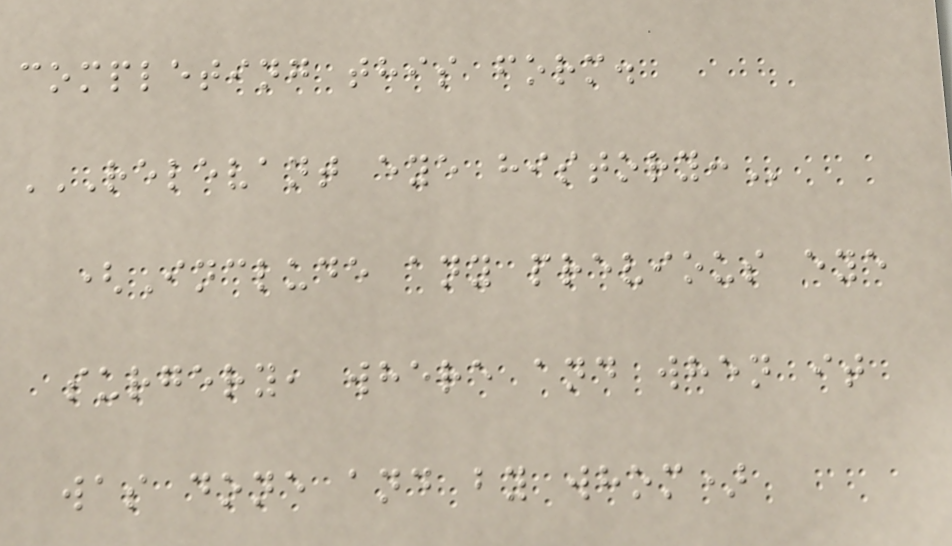completing this form.
RELEVANT EYE HISTORY:
(Include any previous eye
surgery, where and when it
was done and by whom)
